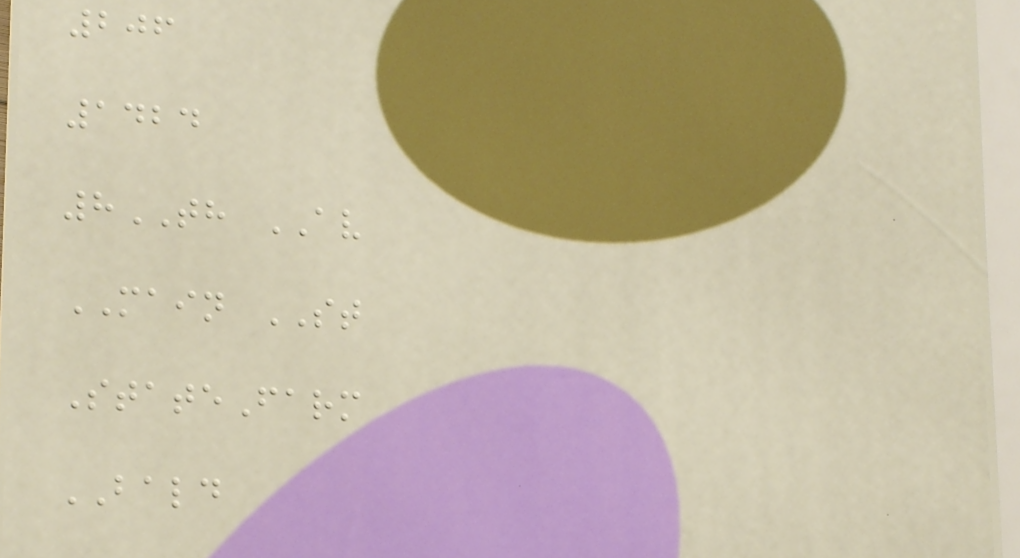206
1424
8TH AV
MAIN ST
StateFarm
BALD
